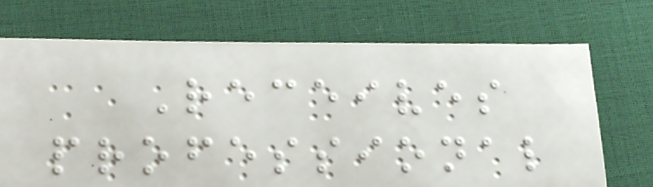Receives
professional
